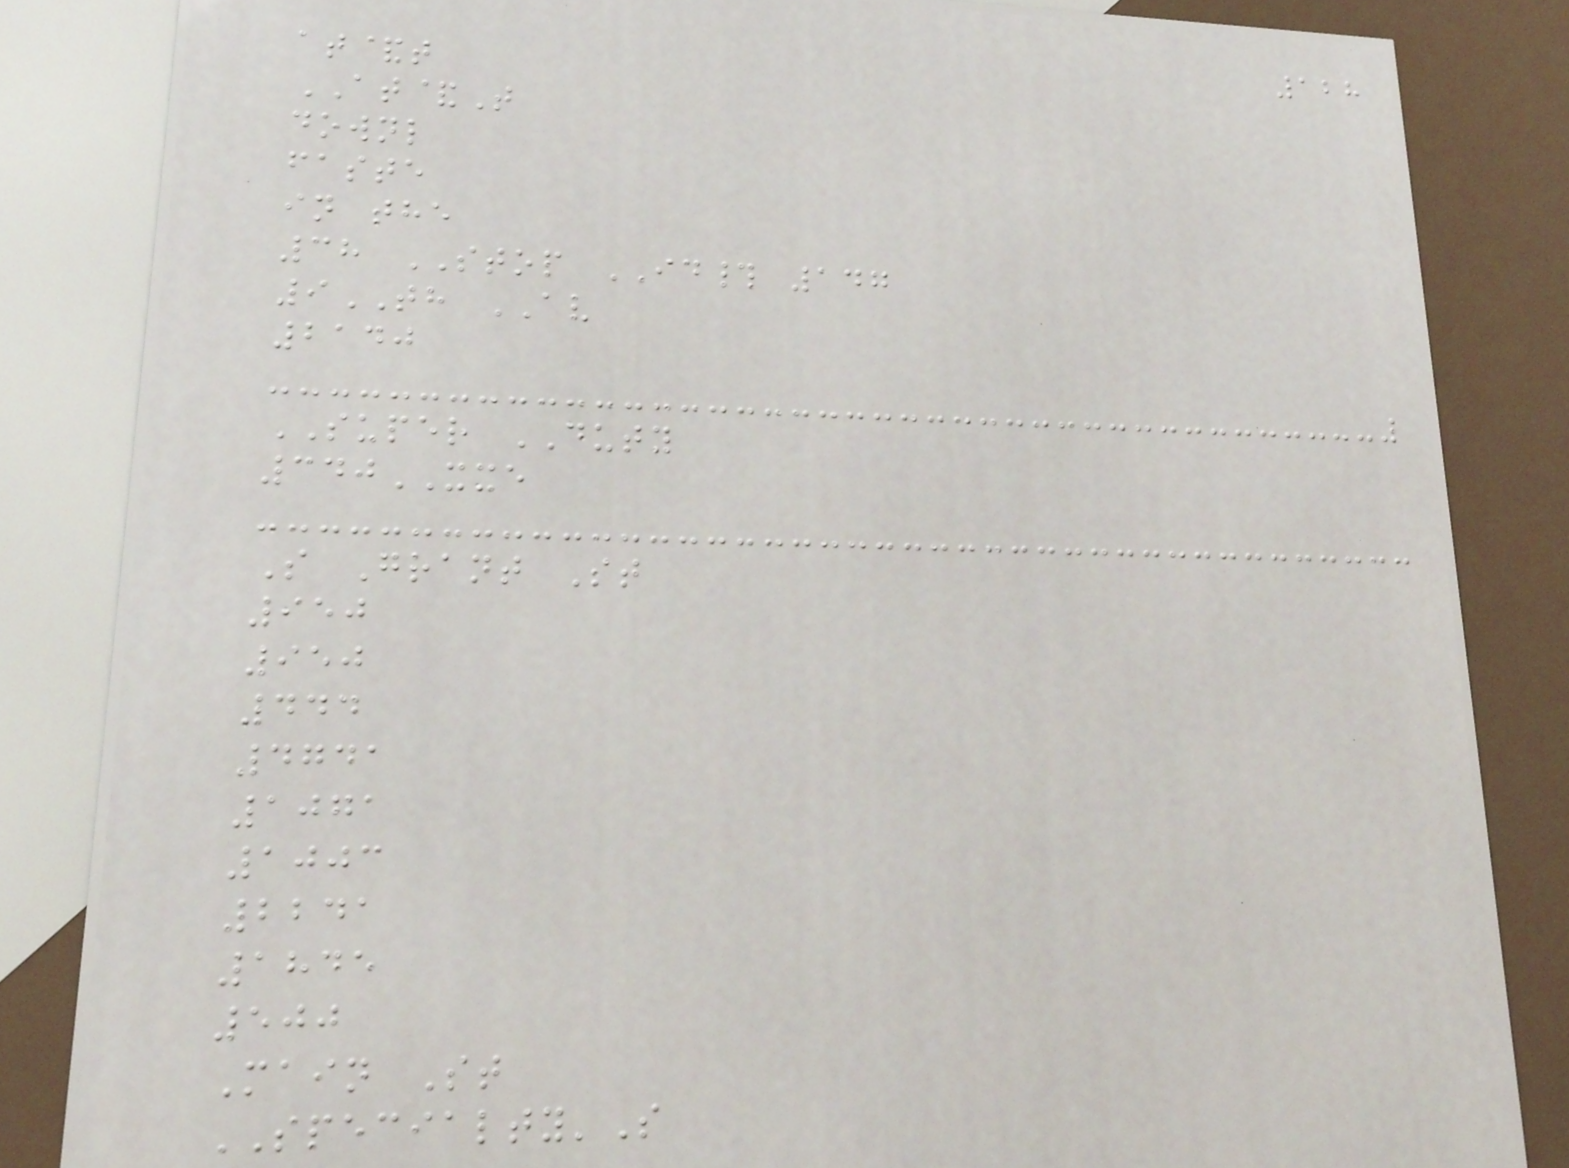128
at&t
AT&T
downl
faste
in the
38 STOP ID# 147
9TH AV
2140
SUPER DUTY
340XXE
S Grant St
950
950
444
4741
1071
1003
2241
1845
500
Main St
SPECIALTY'S
